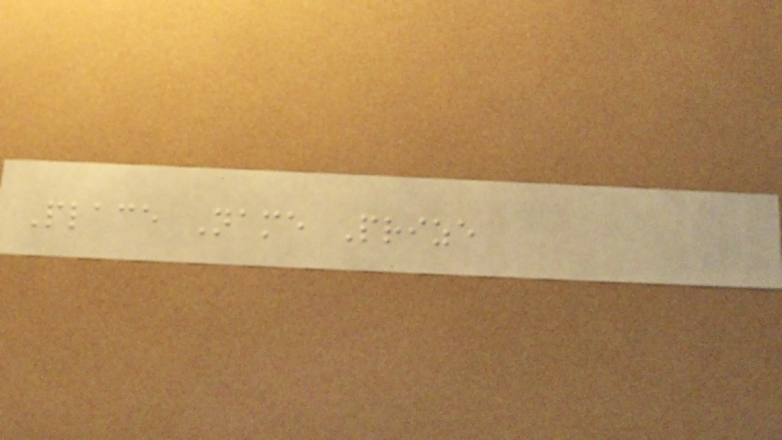Place Name Prize
